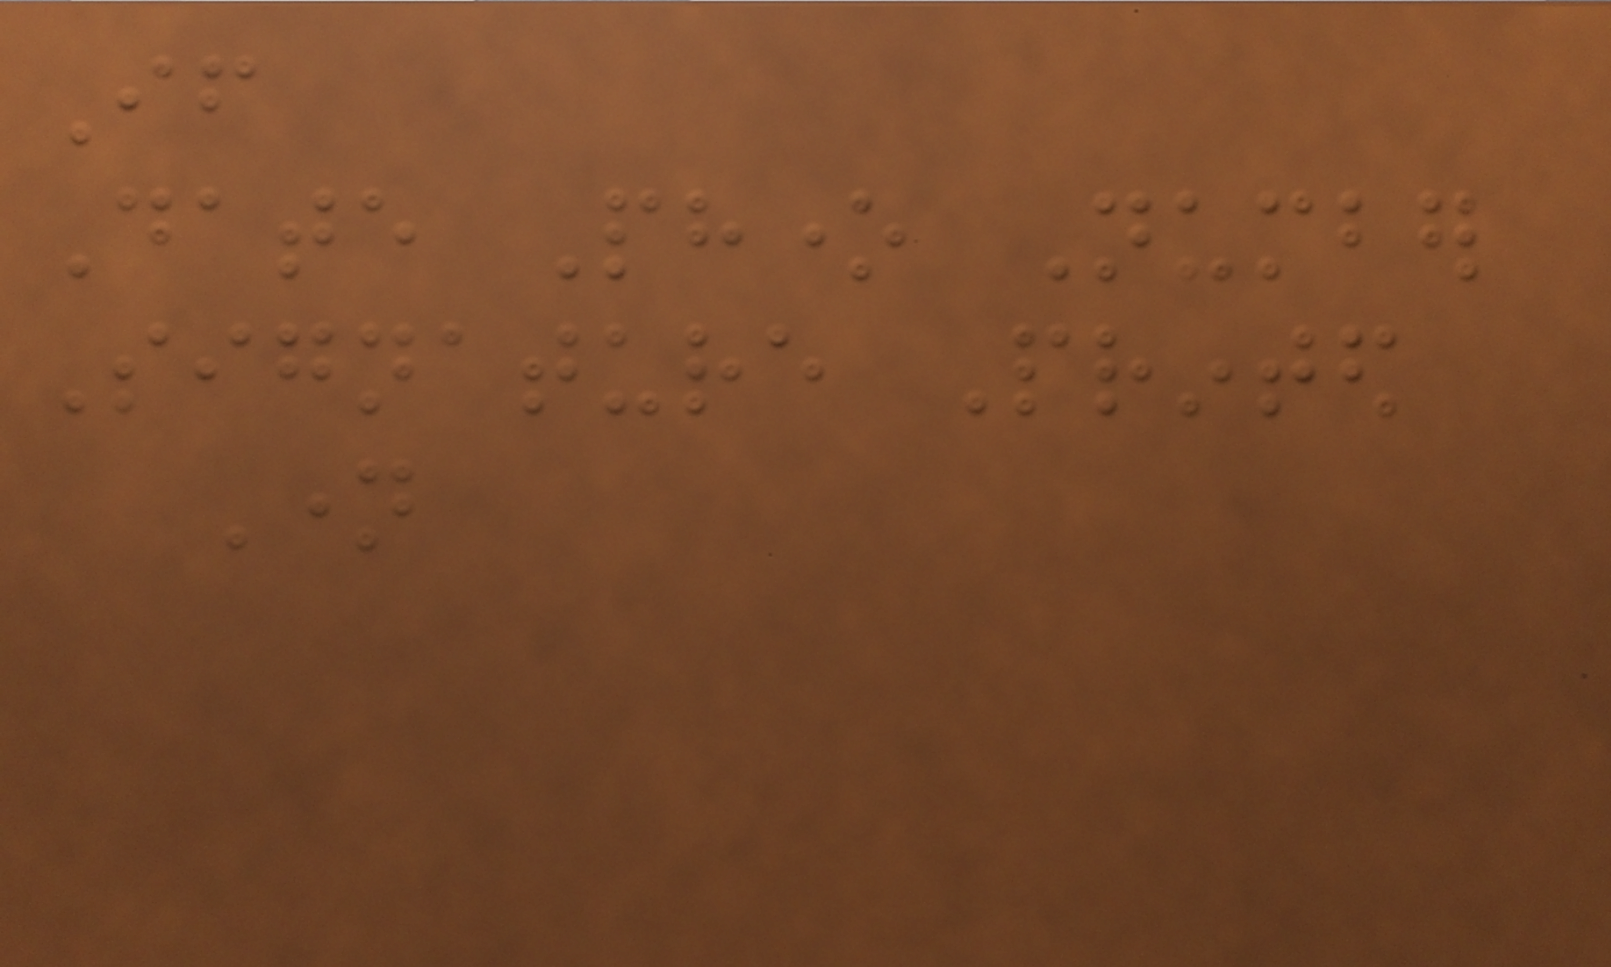If
Date Phone Number
Signature Printed
Name
